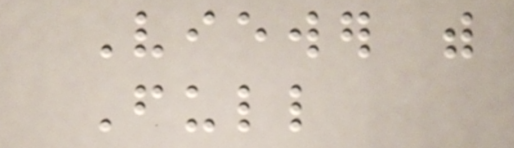Viewer with
Full
